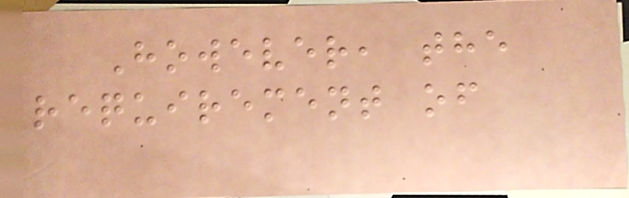However, the
requirement of
